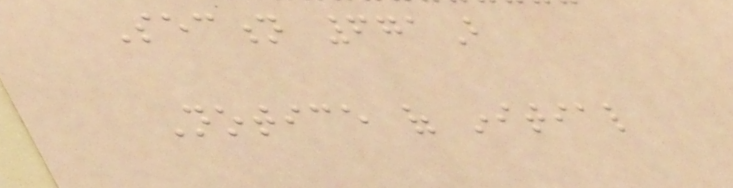Section 671B
Notice of initial
